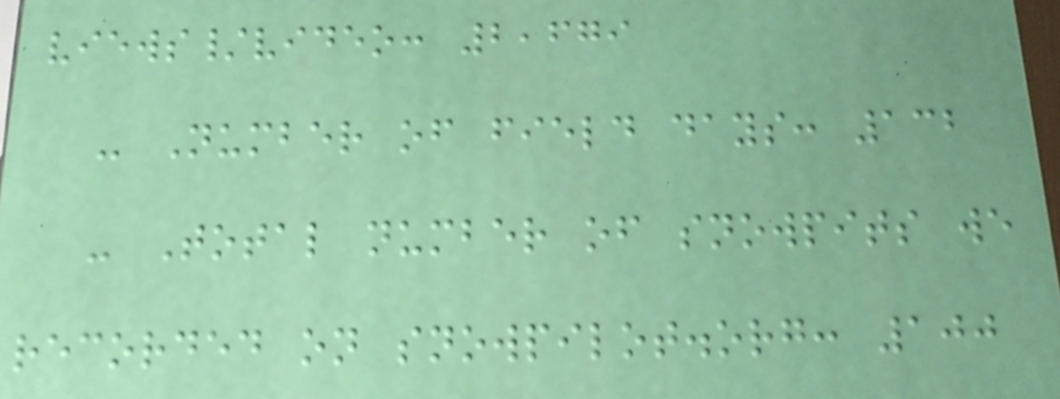views/video: 2,679
- Number of field days: 132
- Total number of snowpits we
recorded on snowpilot.org: 100
